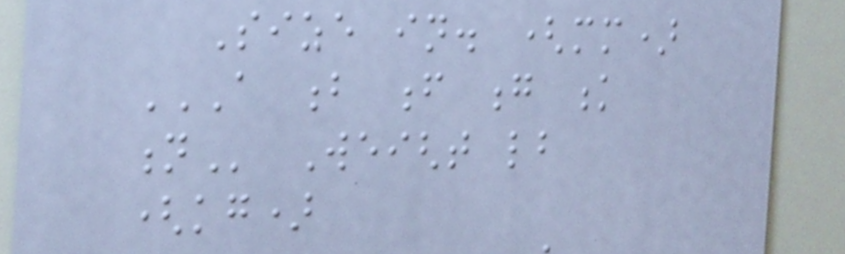Size in. (mm)
A B F G K
N Weight lb
(kg)
